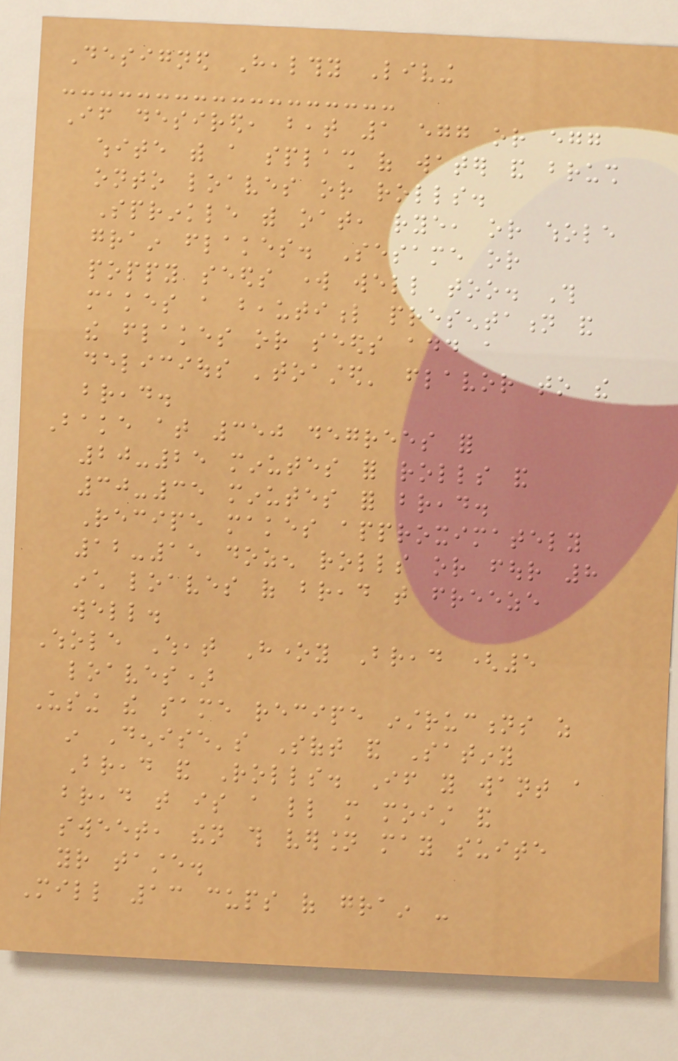Designed Healthy Living
If desired, beat 1 egg or egg
white with a splash of water and brush
onto loaves or rolls.
Sprinkle with oat, rye, or whole
grain flakes. Sesame or
poppy seeds work well too. This
makes a beautiful presentation and
the flakes or seeds add a
delicious 'toasted' flavor to the
bread.
Bake at 350 degrees for
20-25 minutes for rolls and
30-35 minutes for bread.
Recipe makes approximately
12-15 dozen rolls or four 8
inch loaves of bread that freeze
well.
Whole Wheat Honey Bread (5
loaves)
Using the same recipe instructions as
in Denise's Soft and Satiny
Bread and Rolls. If you want a
bread that is a little more moist and
sweet, then this version may suite
your taste.
Mill 13 cups of grain -
